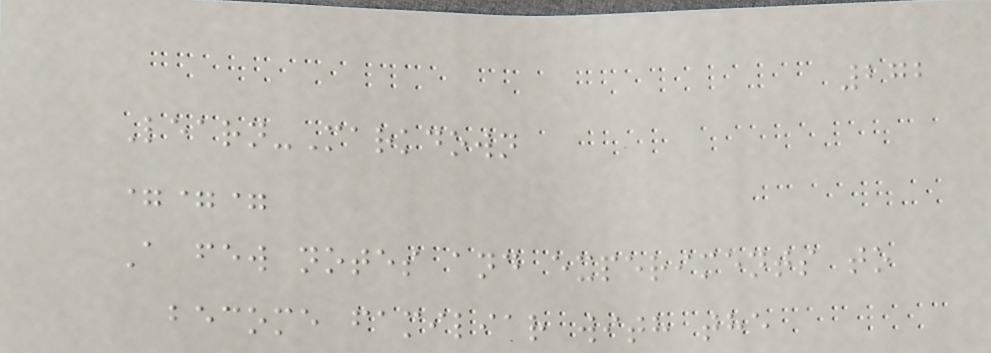272
Learn-Markdown
===
A few notes and experiments to
become familiar with the
